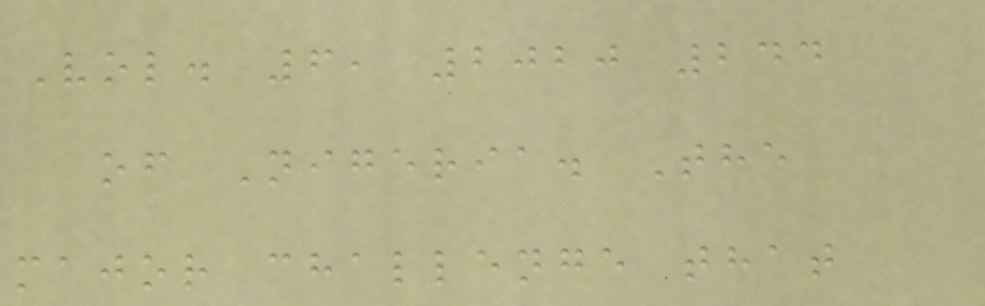Vol. 6, 2020 244
of Nigeria. The
major challenge that
